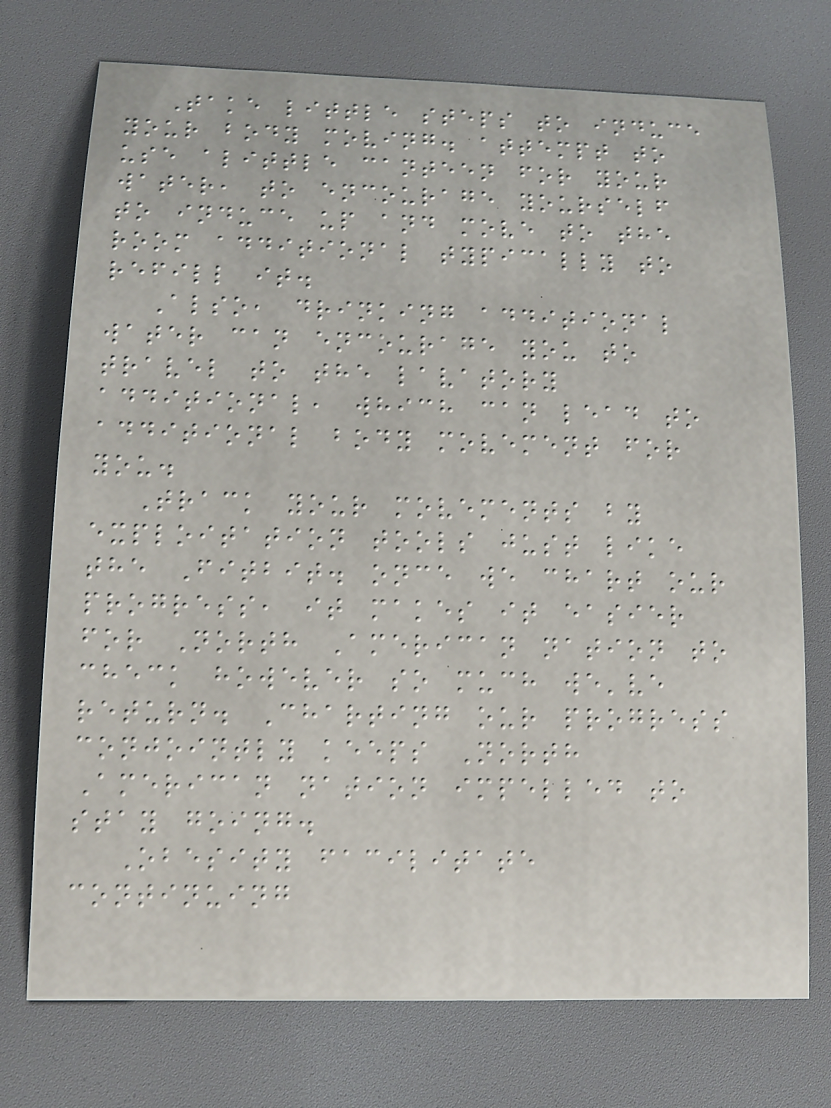Take little steps to induce
your body moving. attempt to
use alittle canteen for your
water, to encourage yourself
to induce up and move to the
room additional typically to
refill it.
Also, drinking additional
water can encourage you to
travel to the lavatory
additional, which can lead to
additional body movement for
you.
Track your movements by
exploitation tools just like
the Fitbit. once we chart our
progress, it makes it easier
for North American nation to
check however so much we've
return. Charting our progress
conjointly keeps North
American nation impelled to
stay going.
Obesity facilitate
continuing
